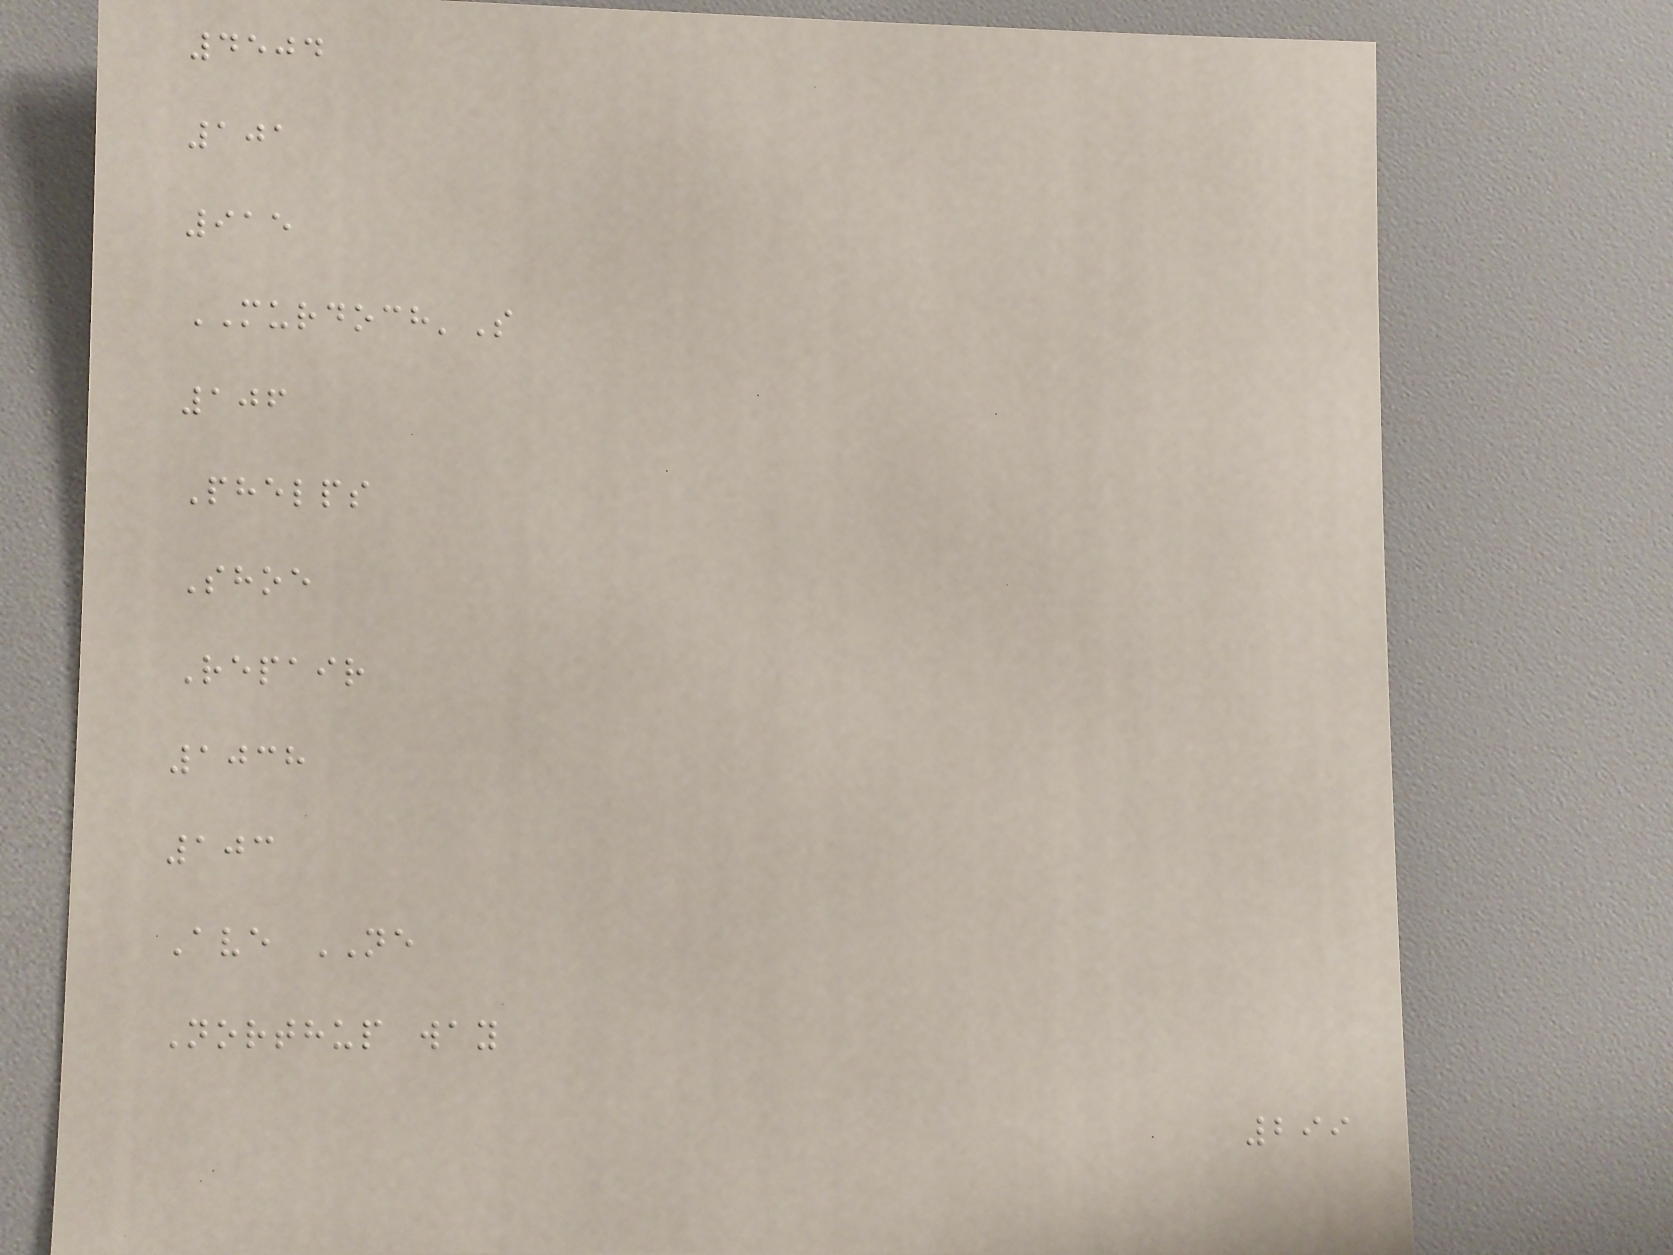4504
101
915
MURDOCH'S
106
Phelps
Shoe
Repair
1038
103
Ave NE
Northup way
299
